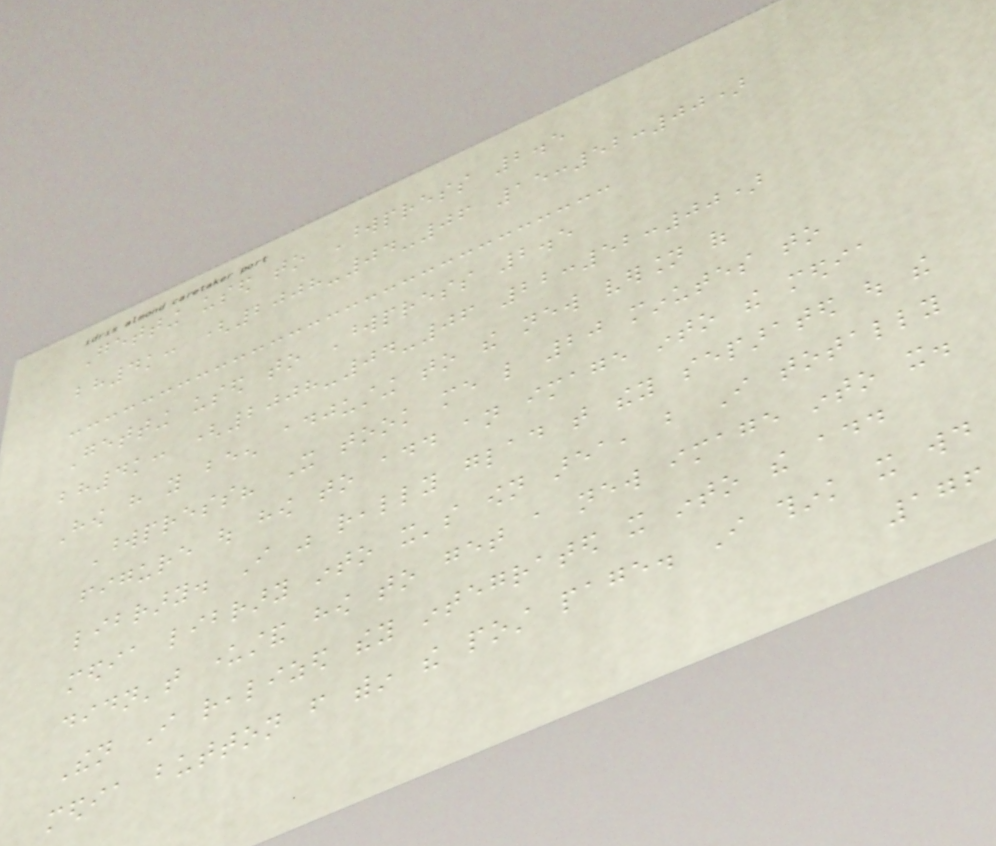Getting used to Wordpress 2.5
bh4k: (2008-04-06 15:52:00)
Getting used to Wordpress 2.5
bh4k: (2008-04-06 22:52:00)
How have you been adjusting to the new version of
Wordpress? It took me like 20 minutes to
figure out how to add an image into the media
library. I was really glad that they separated out the
media library into it's own area, but I totally
didn't understand how to get a new image into it.
Then I realized they integrated it into the add
media button from within the post page. I think it would
176
